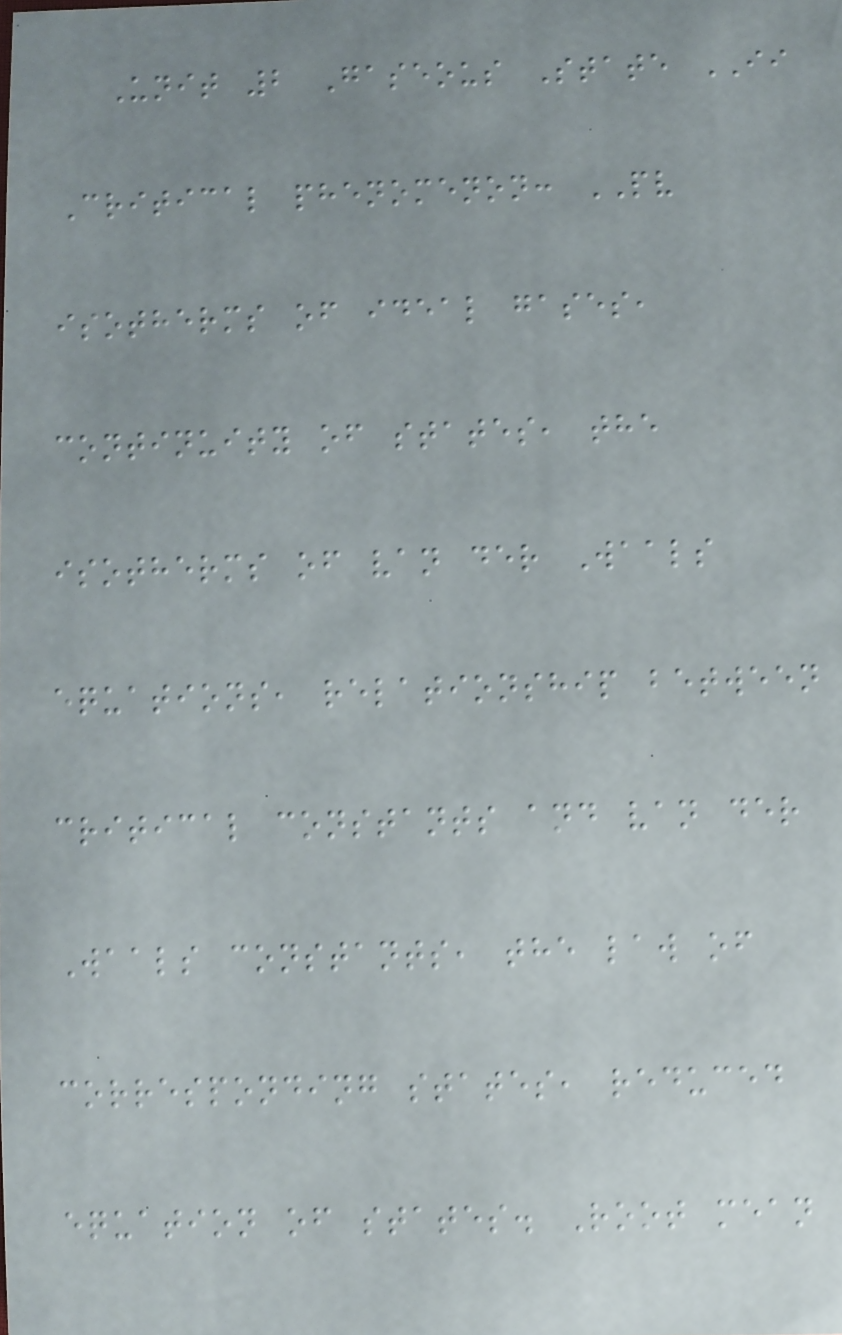Unit 2 Gaseous State II
Critical phenomenon: PV
isotherms of ideal gases,
continuity of states, the
isotherms of van der Waals
equations, relationship between
critical constants and van der
Waals constants, the law of
corresponding states, reduced
equation of states. Root mean
